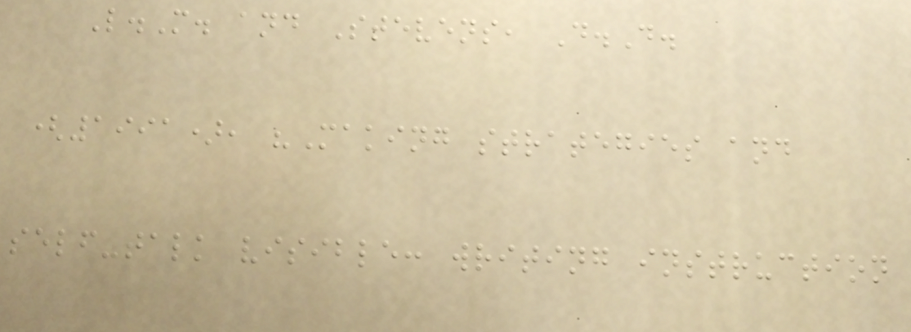L.M. and Stevens, D.D.
(1991), "Making strategies and
self-talk visible: writing instruction
